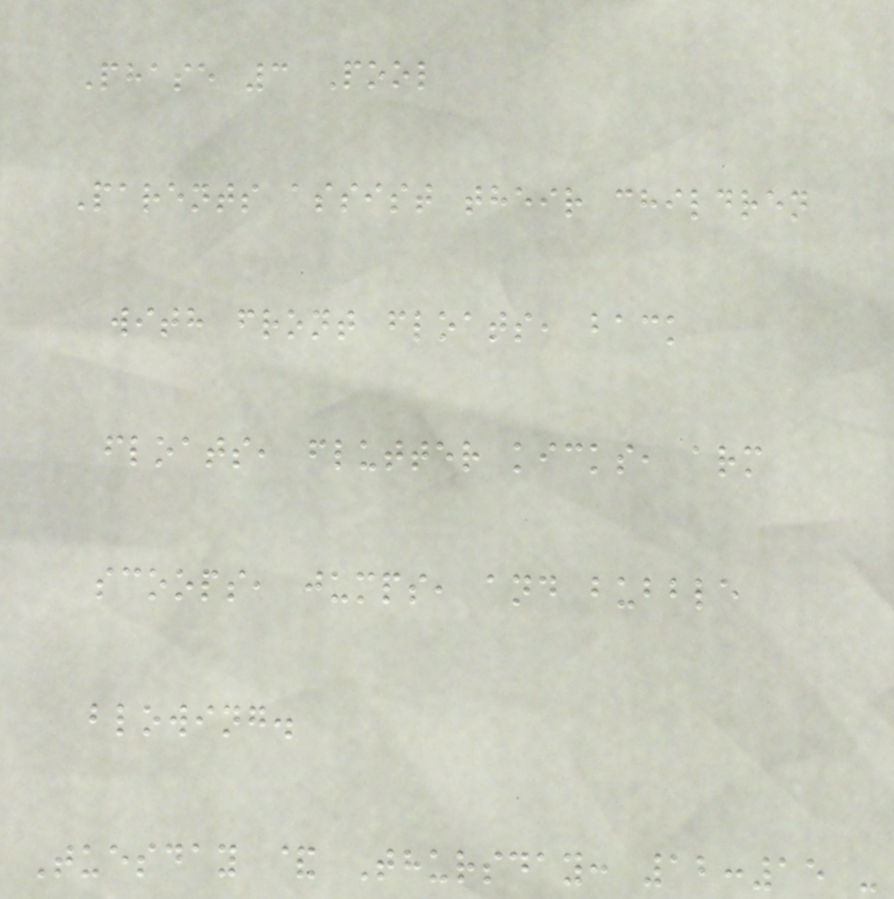Phase 3 Pool
Parents assist their children
with front floats, back
floats, flutter kicks, arm
scoops, jumps, and bubble
blowing.
Tuesday & Thursday: 12:15 -
